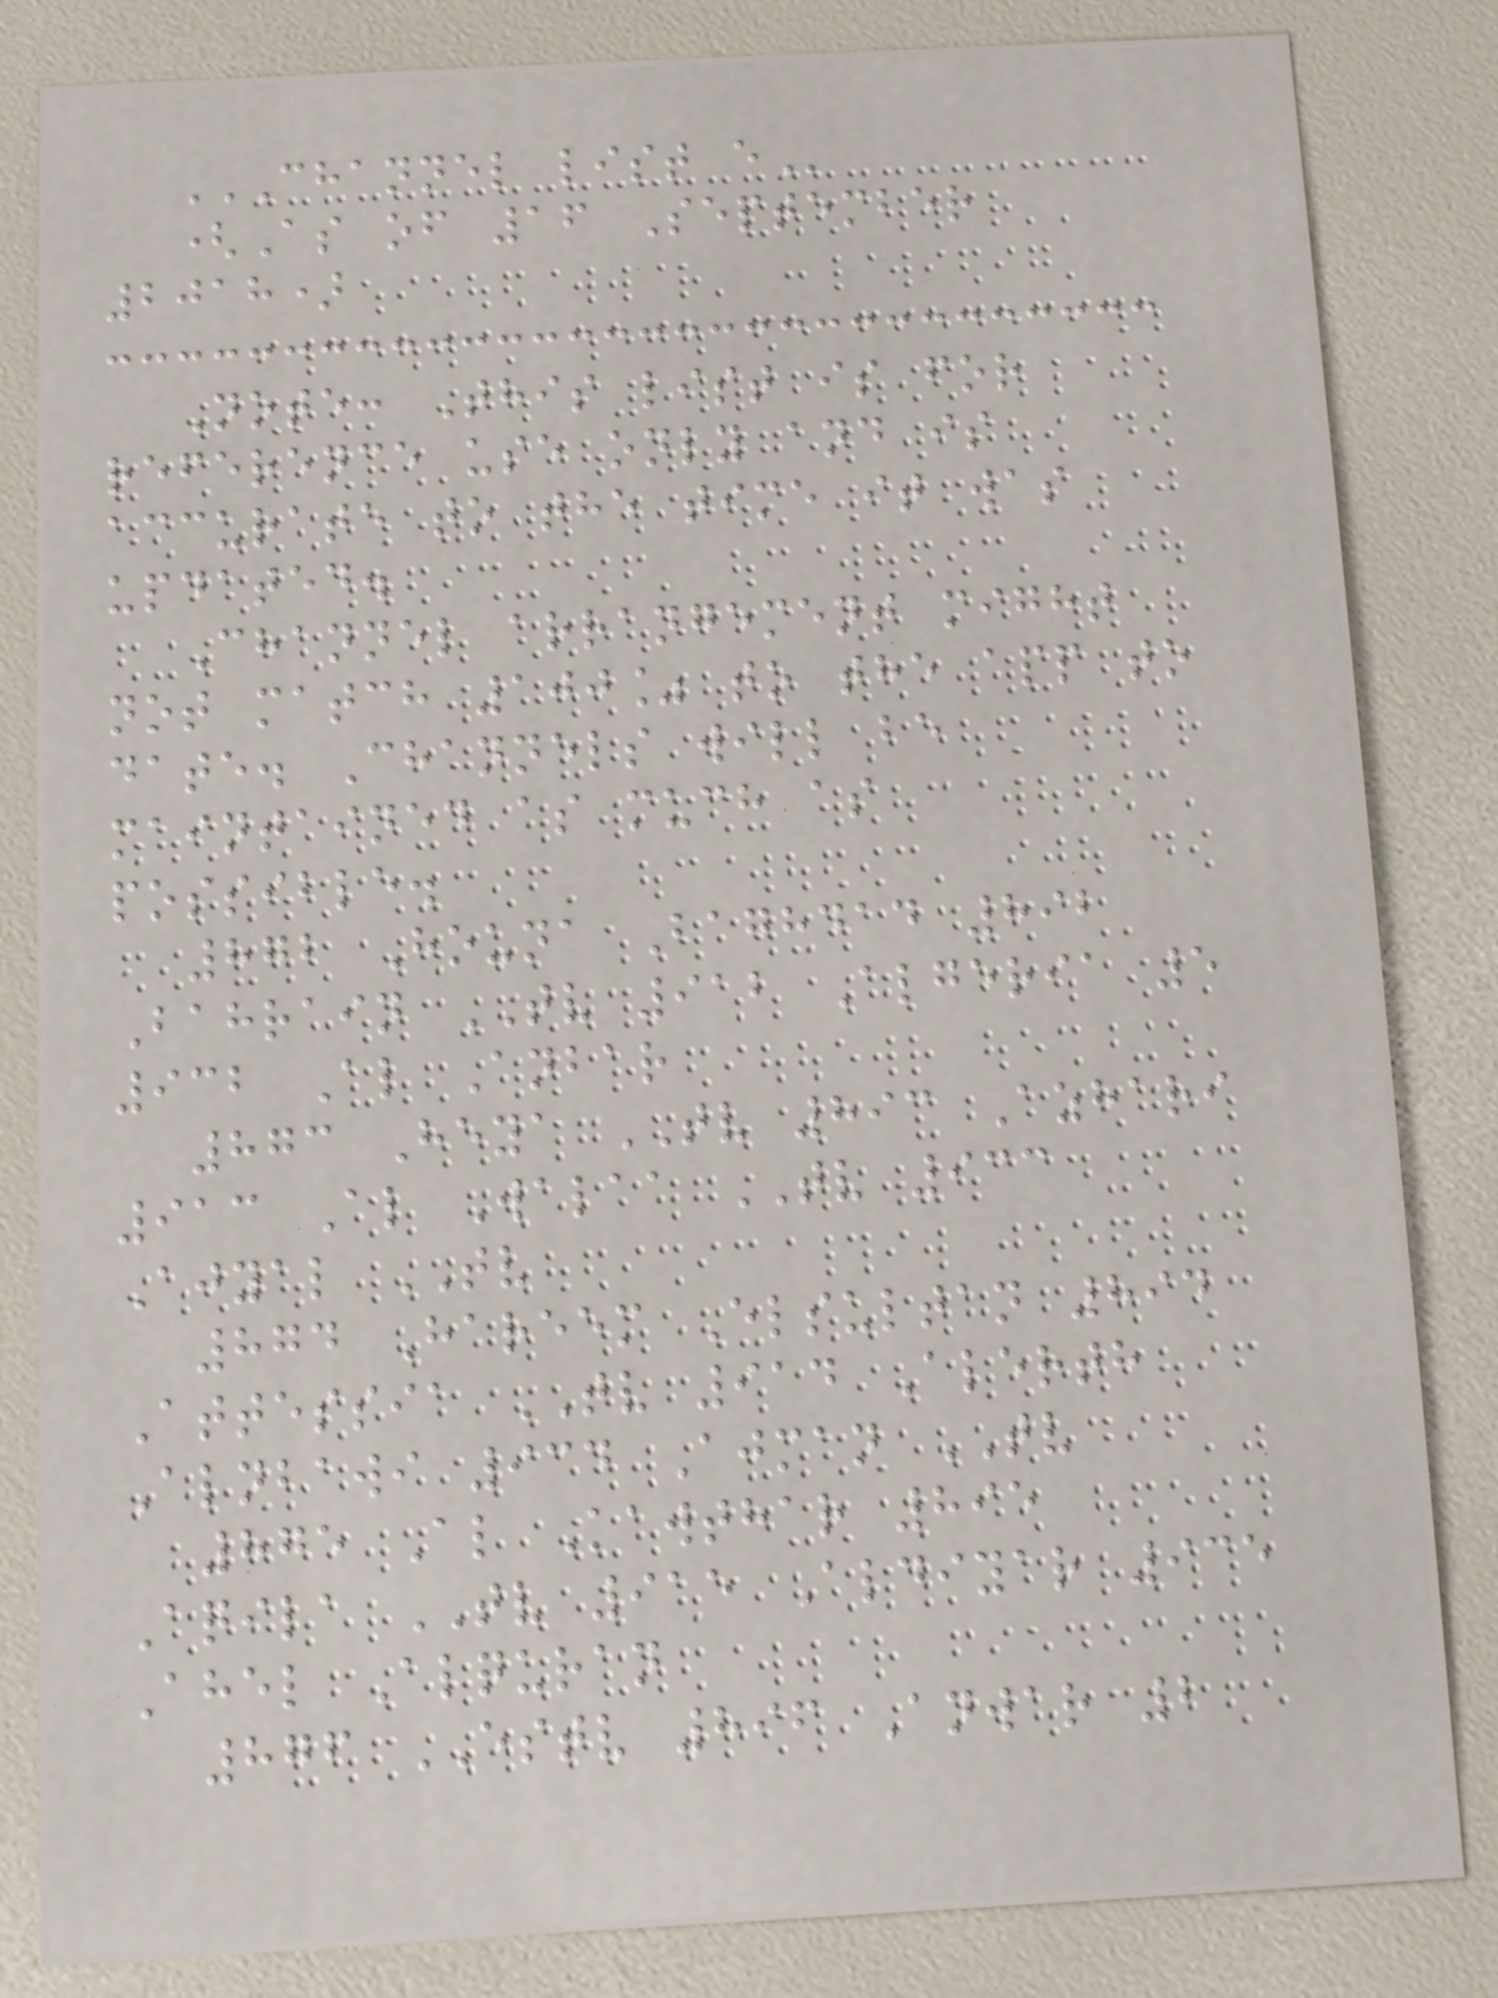CHANNEL LIST E
(As of 16 September
2018)
Note: This list is for
reference use only and is
accurate to the time it was
updated.
Channel arrangement might
not match 100% to the app to
date. Channels will be
maintained as much as
possible.
872 Houna Baghdad 892
Bahrain TV 912 Algeria 5
932 Al Anbar
873 Heya TV 893 Azhari
913 Al Walaa TV 933
Ajyal TV
874 Hareem Elsultan 894
Attessia TV 914 Alerth
Alnbawi 934 Ajman TV
875 Al Kawthar 895
Aqila TV 915 Aldiyar 935
Ahel Alquran
876 ESTV 896 Anwar 2
